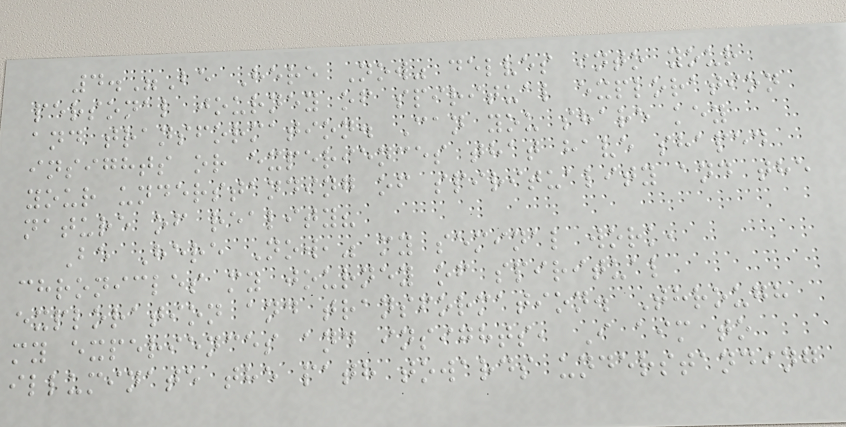4."Be Here Now" delves into your
personal journey of spiritual exploration
and transformation. Can you share key
insights or experiences that have shaped
your understanding of spirituality and the
nature of reality?
Be Here Now," my seminal work,
chronicles my journey of spiritual
exploration and transformation. Through
my experiences and insights, I aim to
illuminate the path towards understanding
